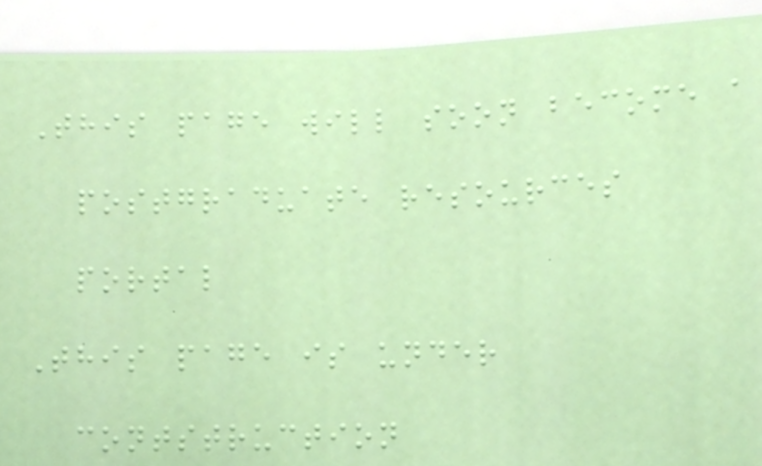This page will soon become a
postgraduate resources
portal
This page is under
contstruction
